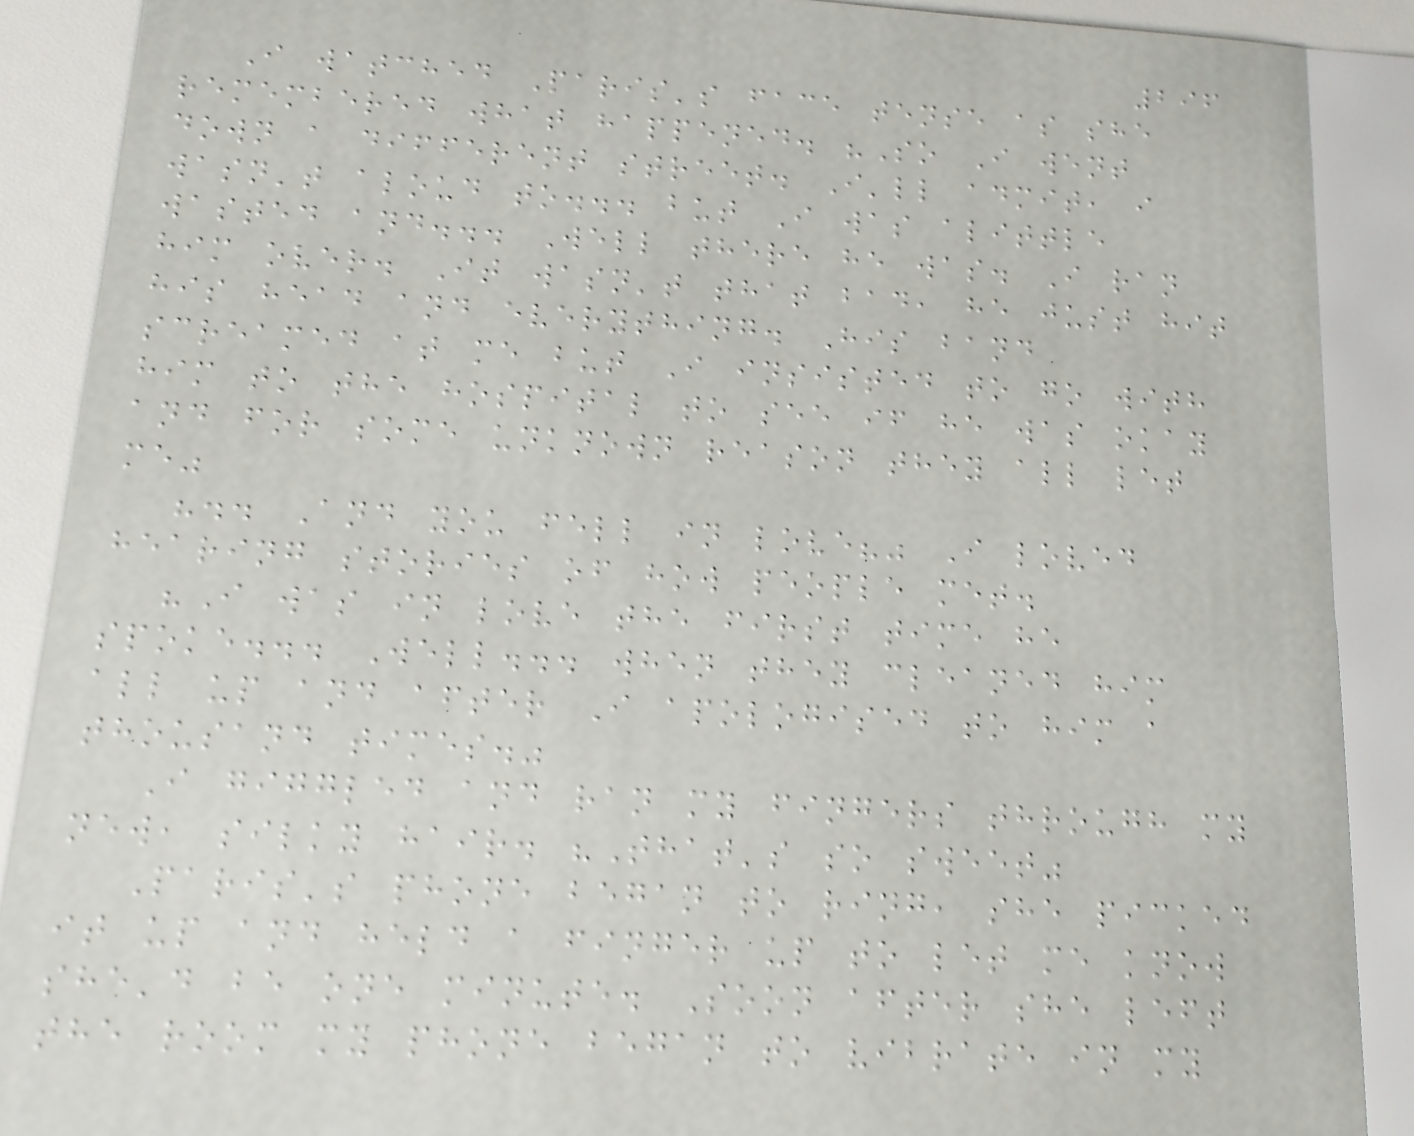296
I watched Paris's face tense as she
remembered what happened. "So I went
down a different street. I'll admit, i
wasn't aloud to... but I was alittle
wasted and... Well there he was. I ran
him over. It wasn't that bad, he just hit
his head and everything. His band
screamed at me but I insisted to go with
him to the hospital to see if he was okay
and for some unknown reason they all let
me"
".. And you fell in love?" I loved
hearing stories of how people met.
"I was in love the first time he
spoke... Well... when they cleaned him
all up and after I apologised to him a
thousand times."
I giggled and ran my fingers through my
new, silky hair. "That's so sweet"
Paris's phone began to ring, she picked
it up and held a finger up to let me know
she'd be one minute. Soon after she left
the room my phone began to vibrate in my
